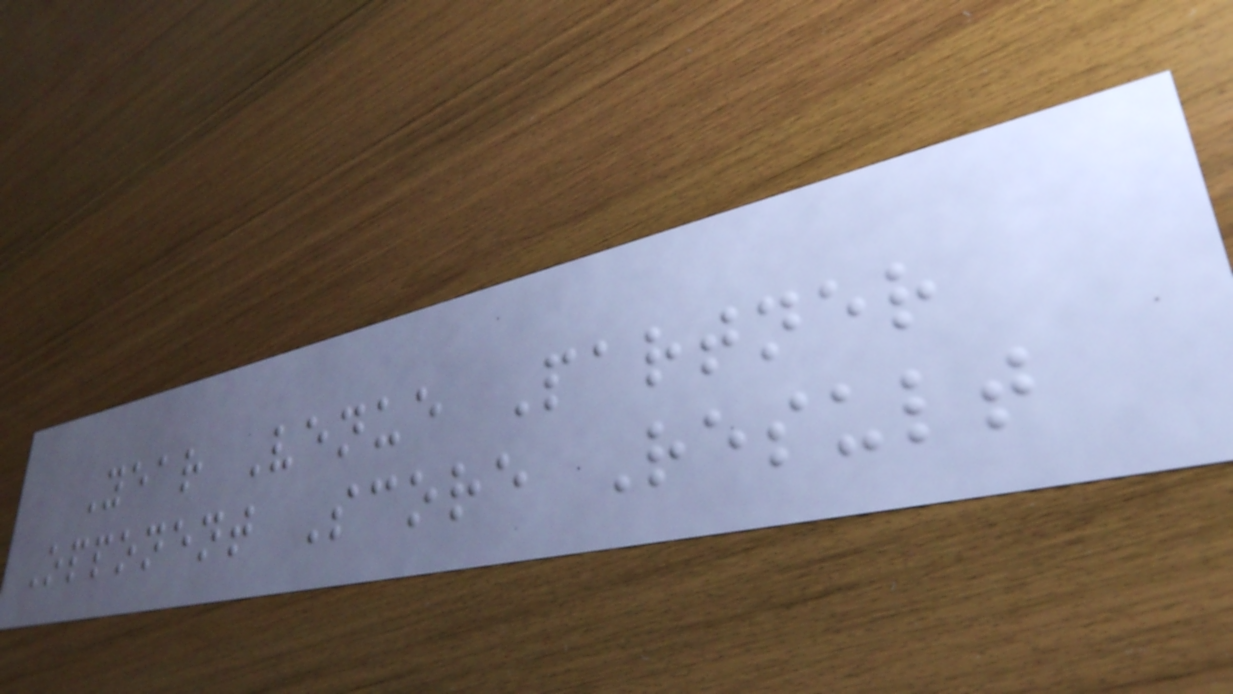Year Venue Partner
Opponent Score Result
